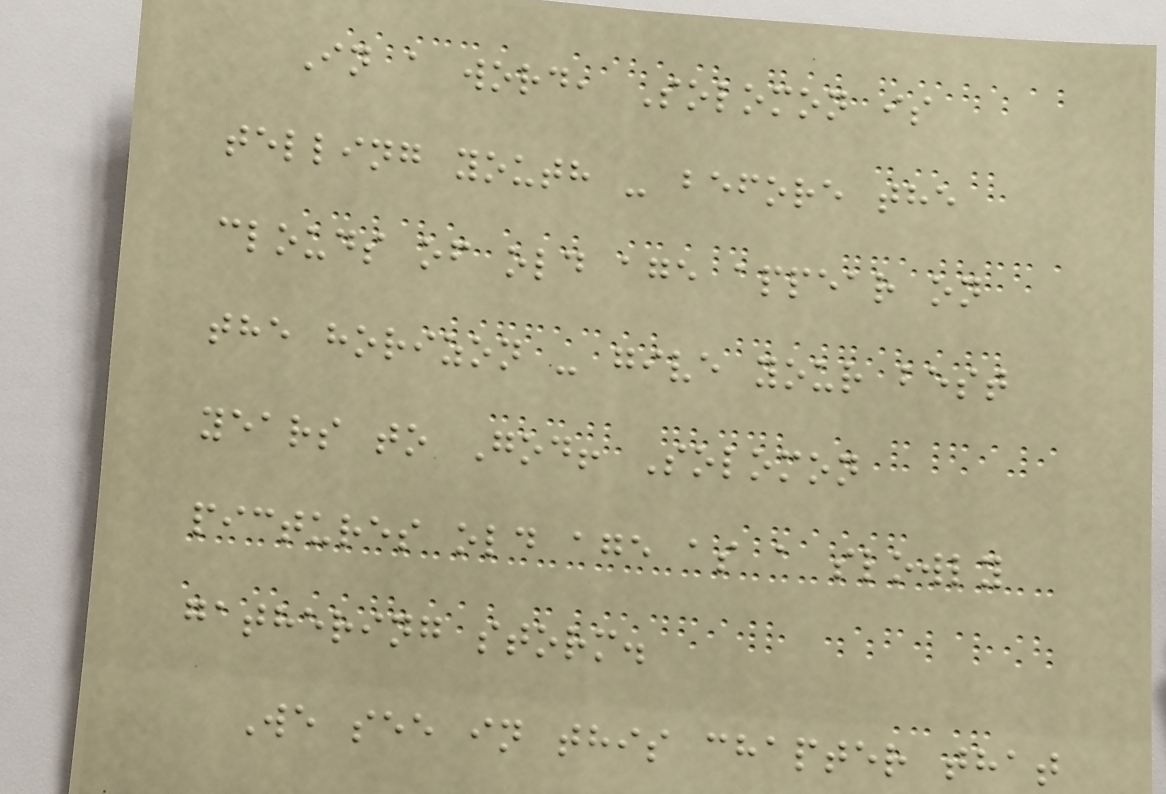In a word, Solomon is
telling youth - before the
clouds of old age appear on
the horizon - give your best
years to God! Solomon
pictures old age as a slowly
gathering storm.
We see in this chapter that
